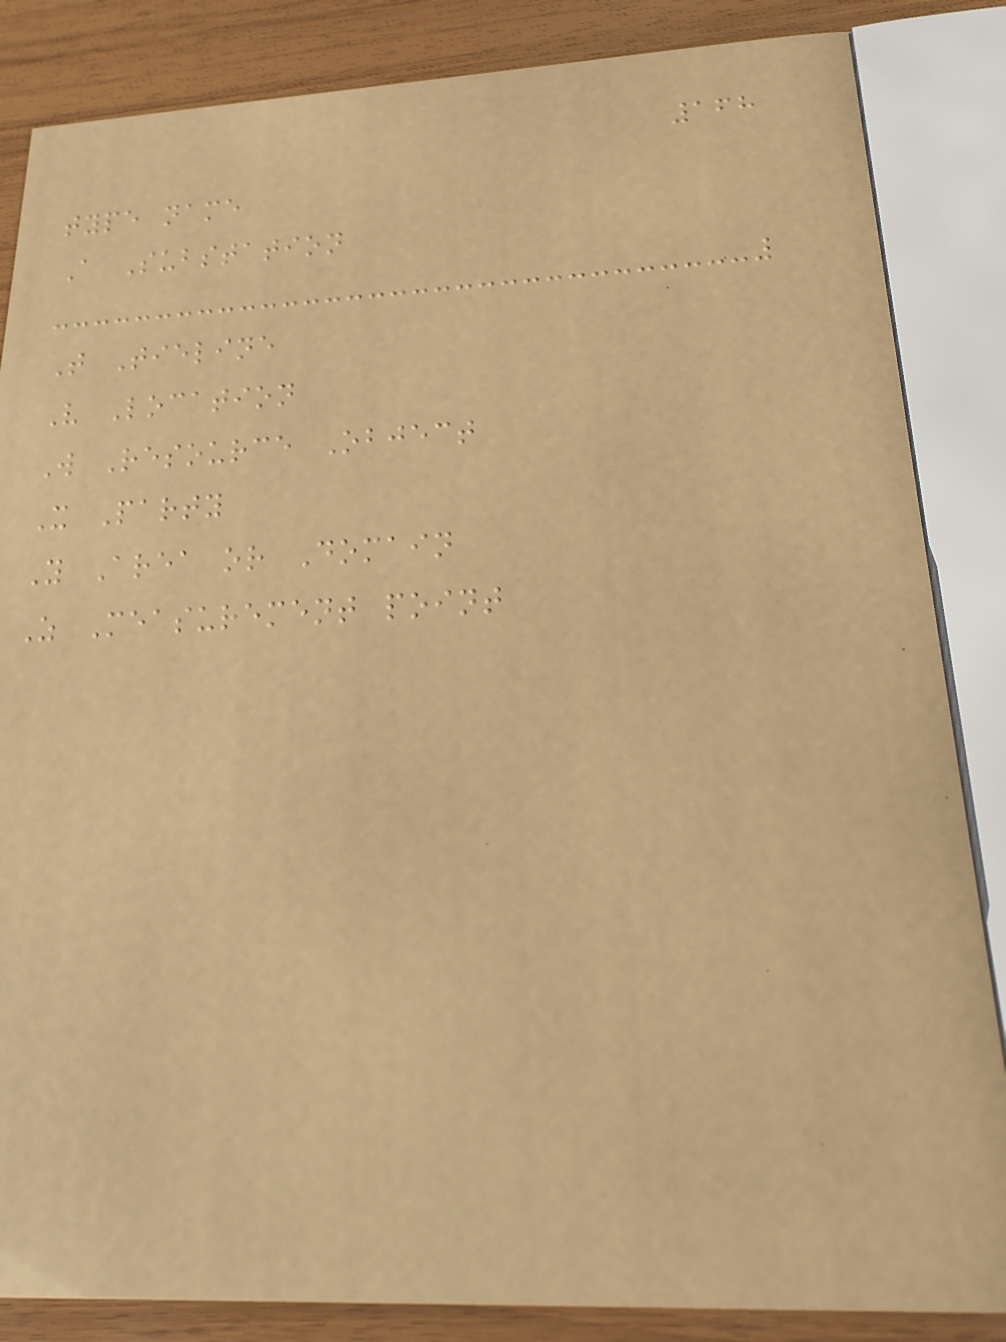168
type name
A Substation
T Tieline
V Location
W Resource Object
X Party
Y Area or Domain
Z Measurement point
